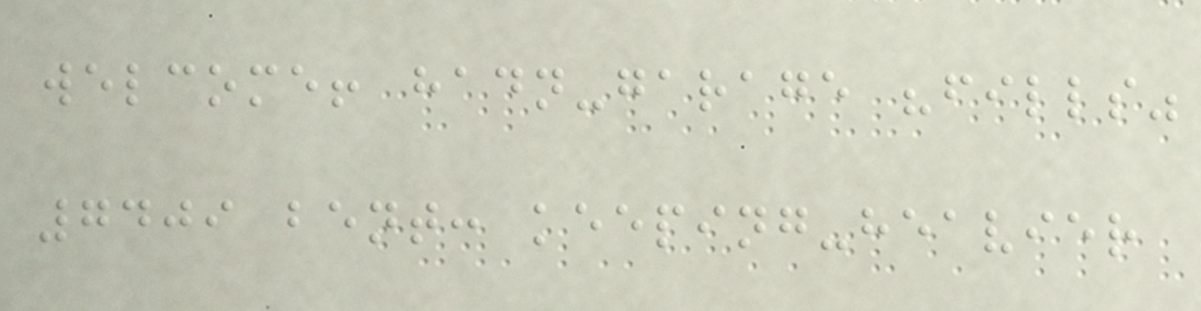welcome! hadn-garage "fills"
7409 bent: keeping-heavier
